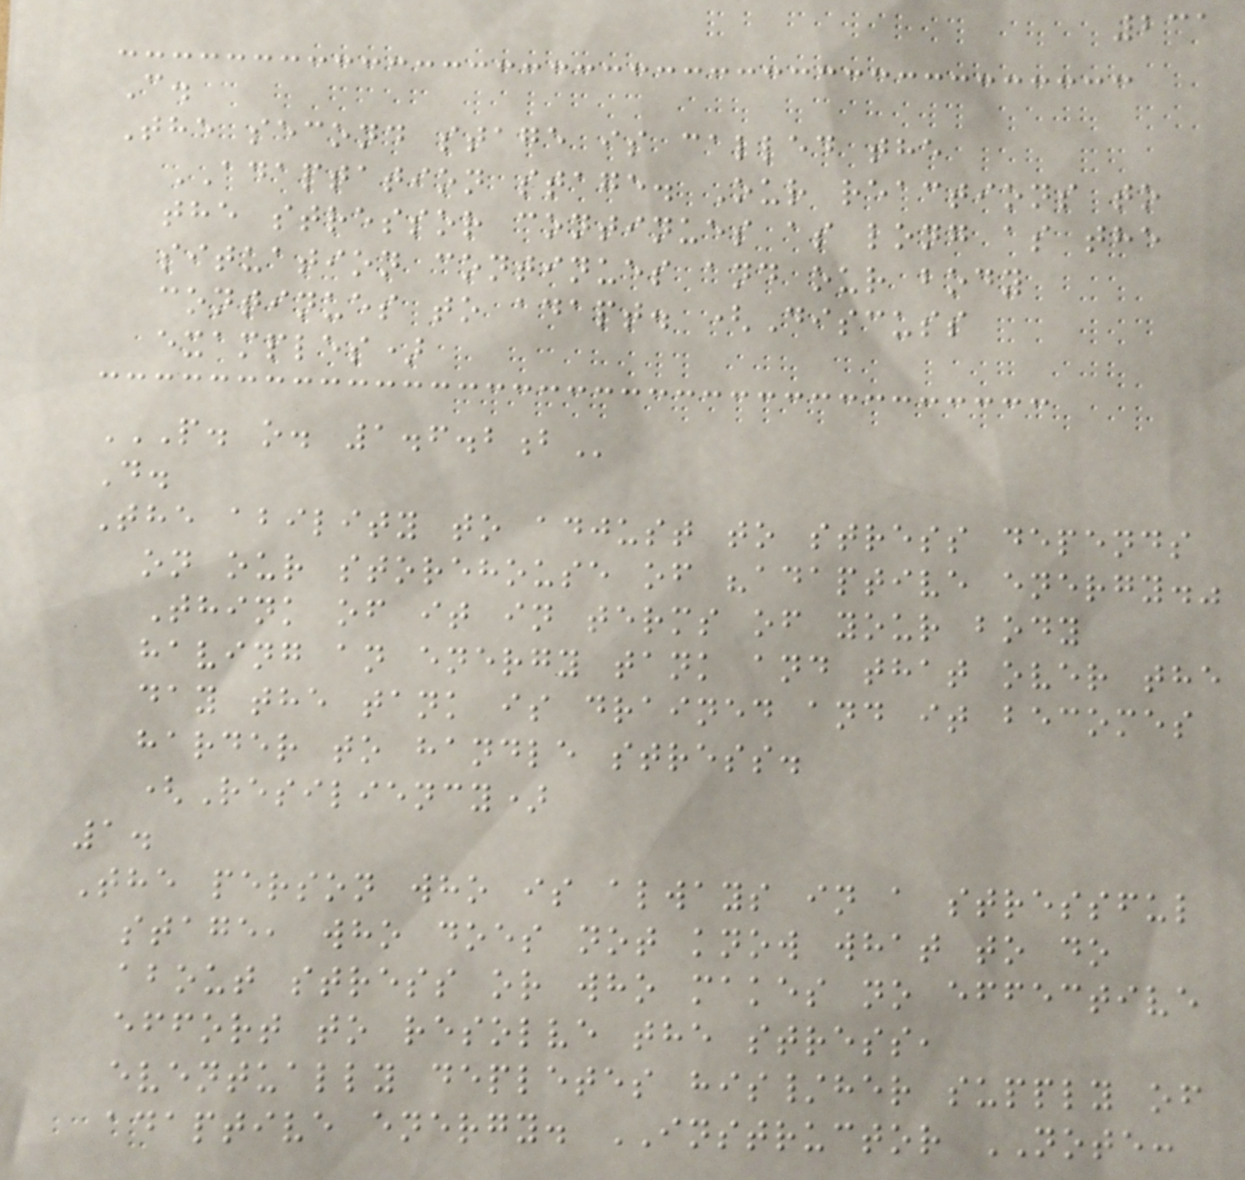231
C.
The second stage is called the
ADAPTATION stage. Our reactions to
the stressor continues as long as the
situation continues and our body
continues to adapt. (Discuss
examples)
P. O. 1.6.2B
D.
The ability to adjust to stress depends
on our storehouse of "adaptive energy."
Think of it in terms of your body
having an energy tank and that over the
day the tank is drained and it becomes
harder to handle stress.
(Resiliency)
1.
The person who is always in a stressful
stage, who does not know what to do
about stress or who makes no effective
effort to resolve the stress,
eventually depletes his/her supply of
adaptive energy. INSTRUCTOR NOTE:
